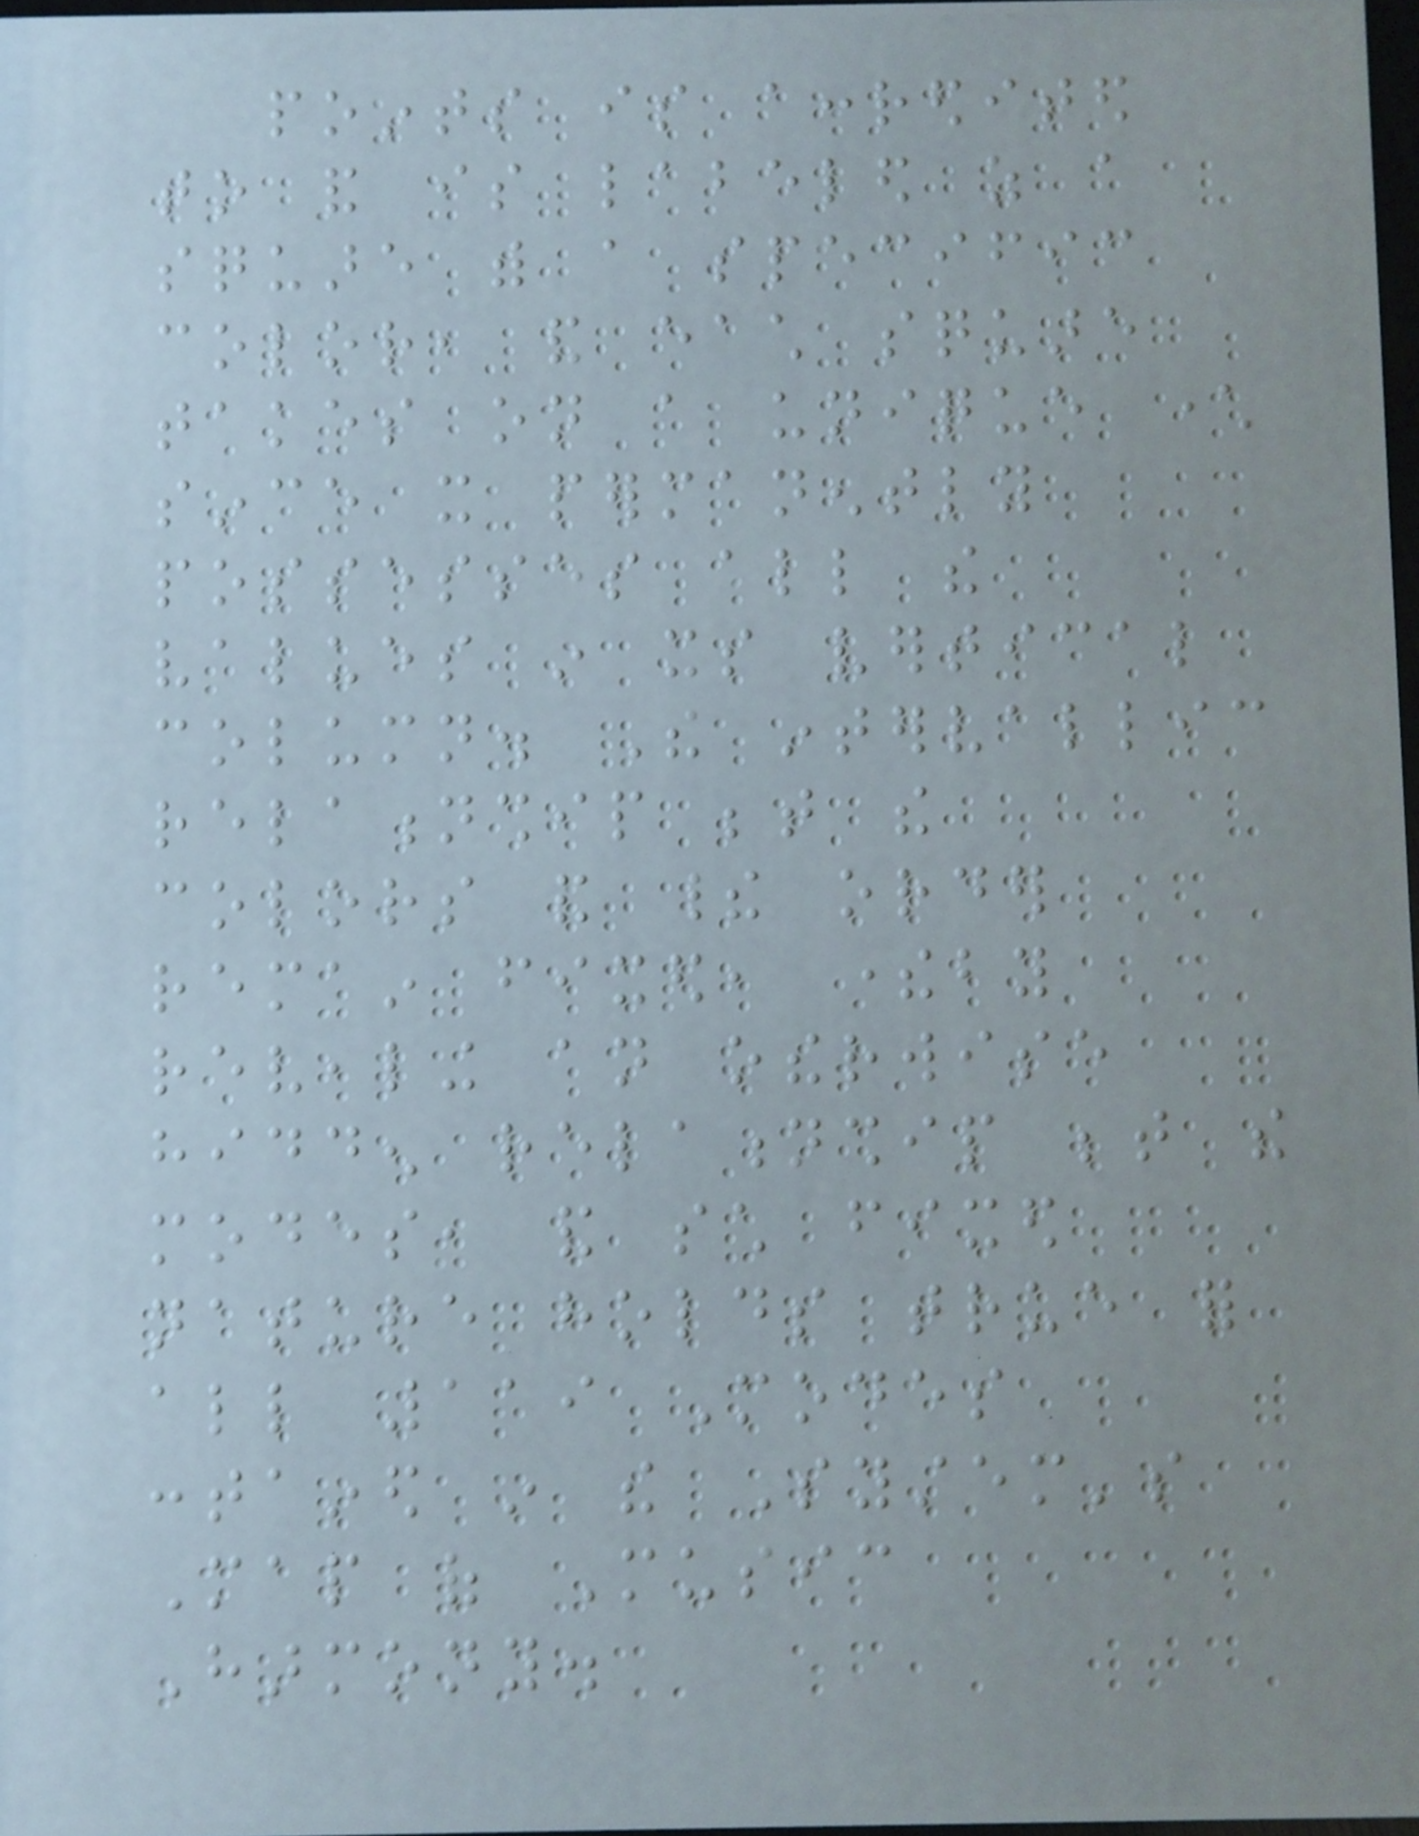points is accredited
to and is labeled as a
square with a specific
color, and each square
takes on a unique character
since it permanently
possesses all the
values in its vertical
column. The intervallic
relationship between the
colors and their order
remain fixed, thereby
revealing an otherwise
hidden relationship between the
modes, and such fixed
nature holds true for
all 119 Modes
contained in the System's
Map of Music
Harmony.
